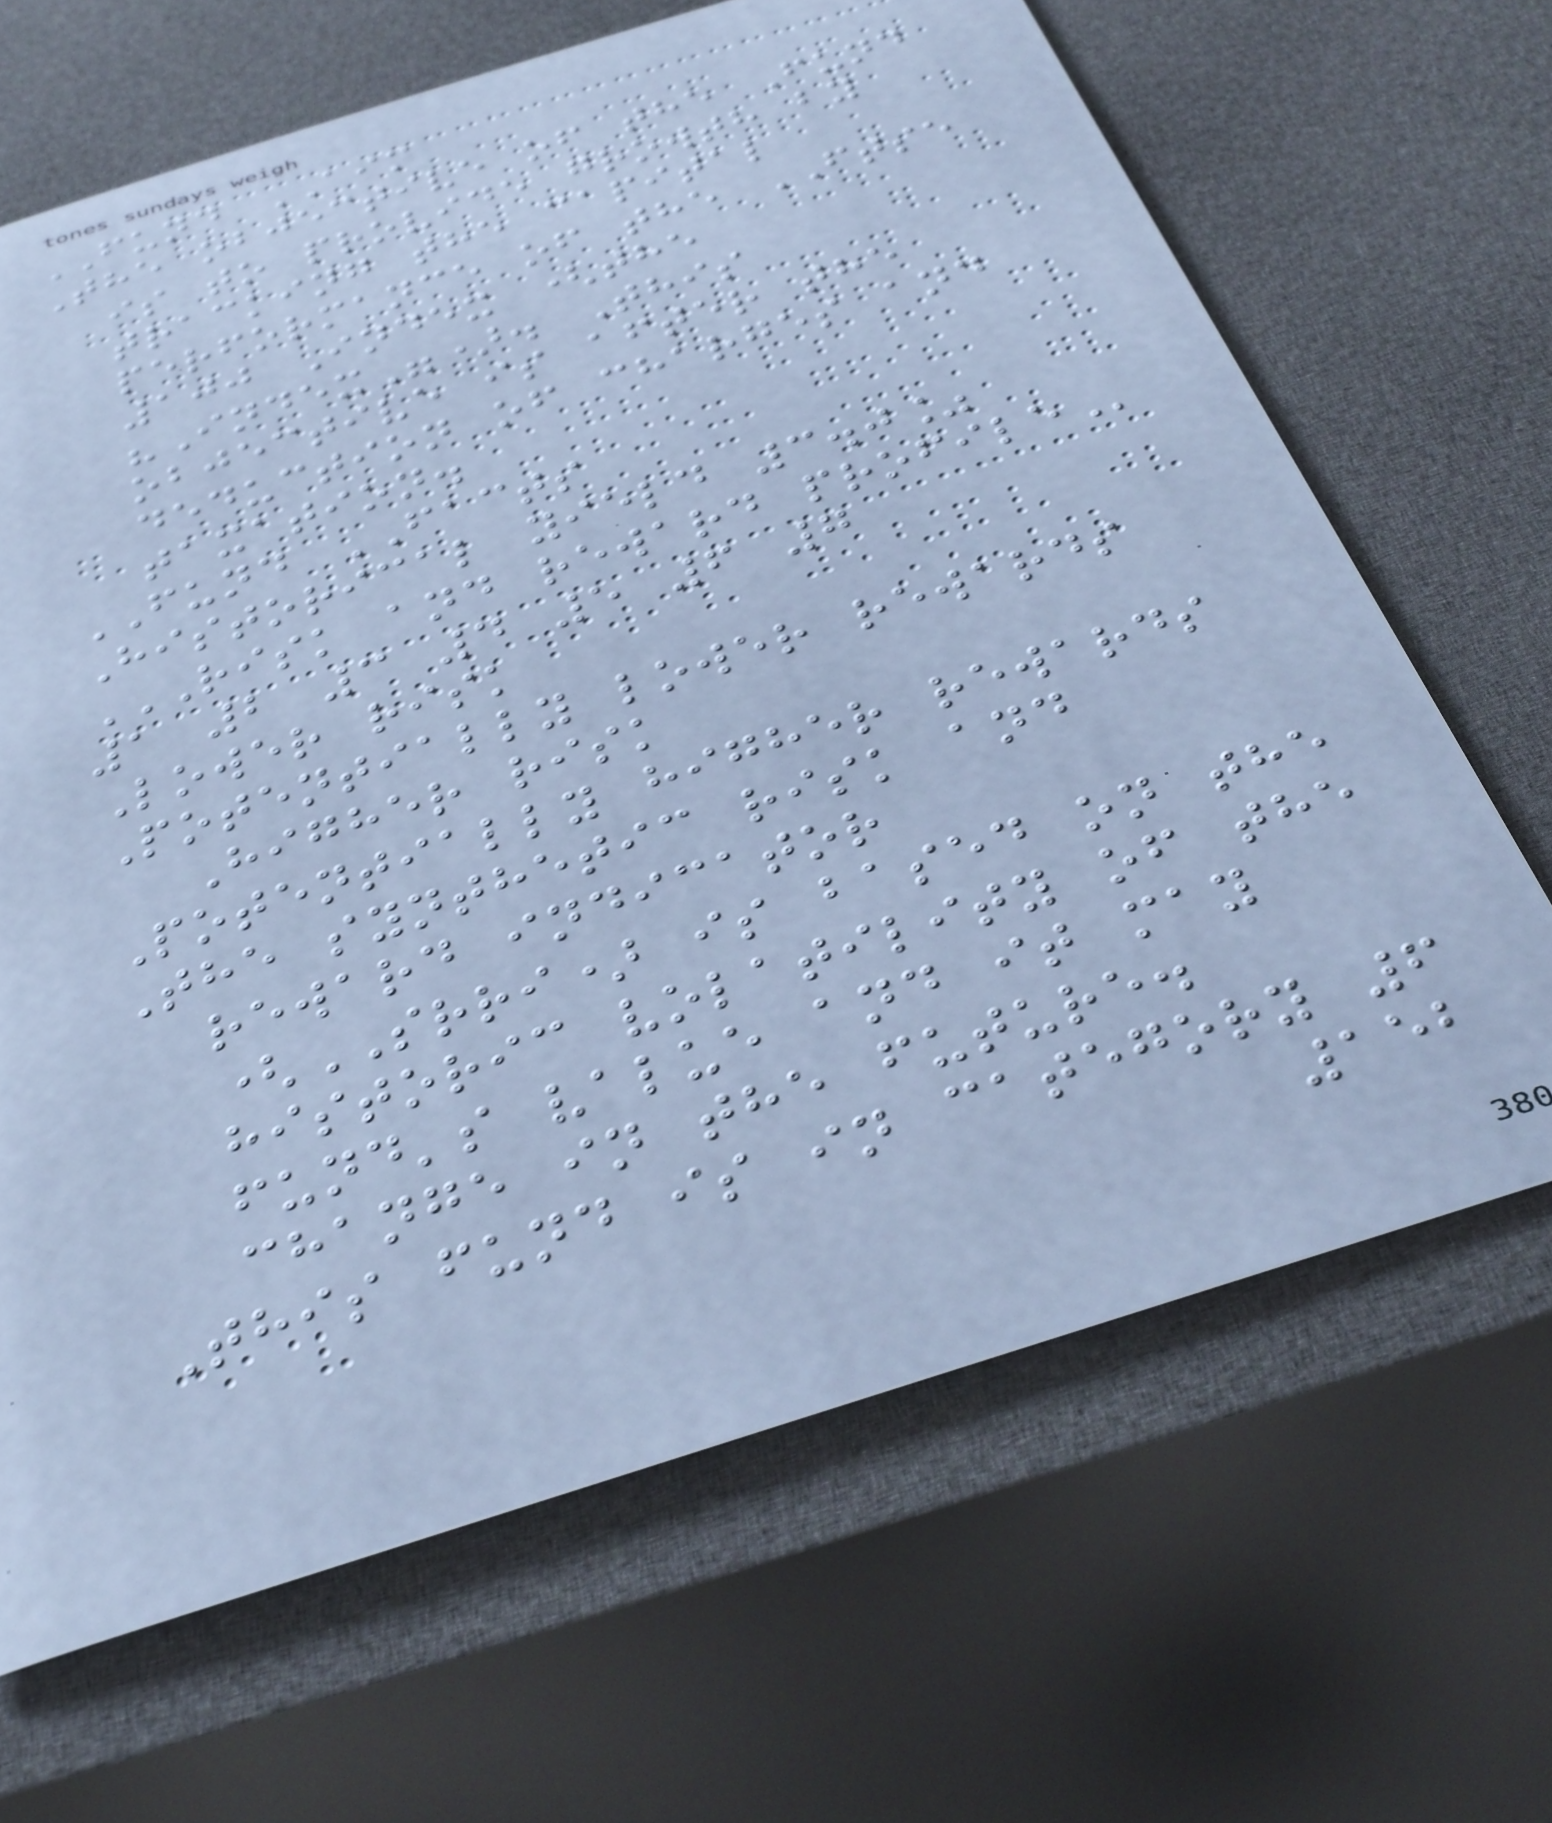FUND AIM
The objective of the Fund
is to provide growth by
tracking the capital
performance of the FTSE
100 Index (the
"Index"). This
objective is after the
deduction of charges and
taxation.
FUND FACTS
Historical yield 3.0%
RISK AND REWARD PROFILE
1 2 3 4 5 6 7
Lower risk
Potentially lower rewards
Higher risk
Potentially higher rewards
The synthetic risk and
reward indicator
(SRRI) is based on the
historic volatility of the
fund's value and it may
change in the future.
This fund is in category 6
152
